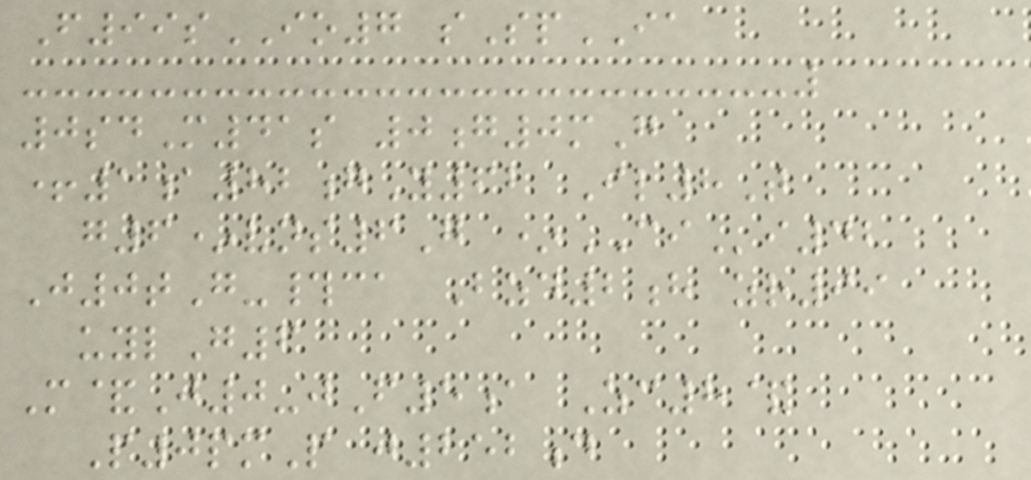F99sIO7 sSpIA
0sdM41s 0g0mG
+1a82gY62 Il8T
g6*vns6G *CIi42
J0tG-#ca Bzd2h zr99
uylG6
M&J0-jF5a Zc8&
P0pmP j252d
